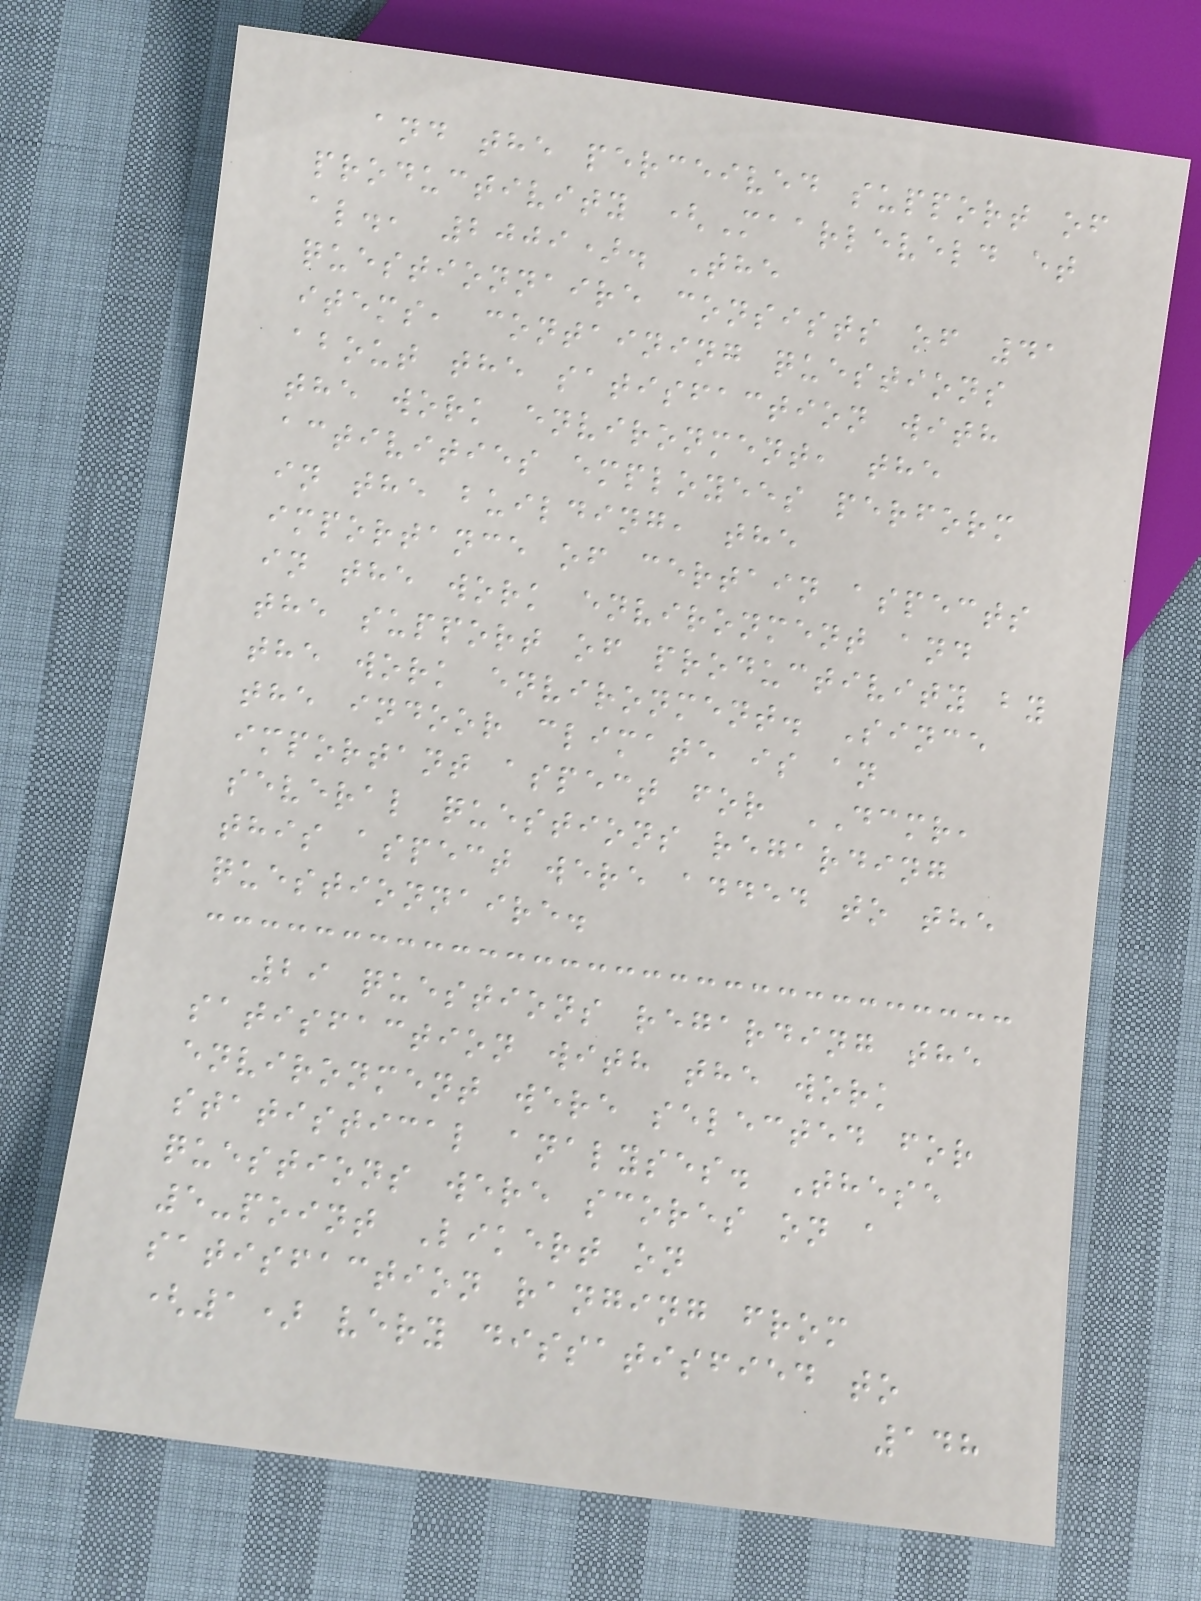and the perceived support of
productivity (Maarleveld et
al., 2009). The
questionnaire consists of 41
items, containing questions
about the satisfaction with
the work environment, the
activities employees perform
in the building, the
importance of certain aspects
in the work environment and
the support of productivity by
the work environment. Since
the indoor climate is an
important aspect for DCMR,
several questions regarding
this aspect were added to the
questionnaire.
29 questions regarding the
satisfaction with the work
environment were selected for
statistical analyses. These
questions were scores on a
5-point Likert on
satisfaction ranging from
(1) very dissatisfied to
148
